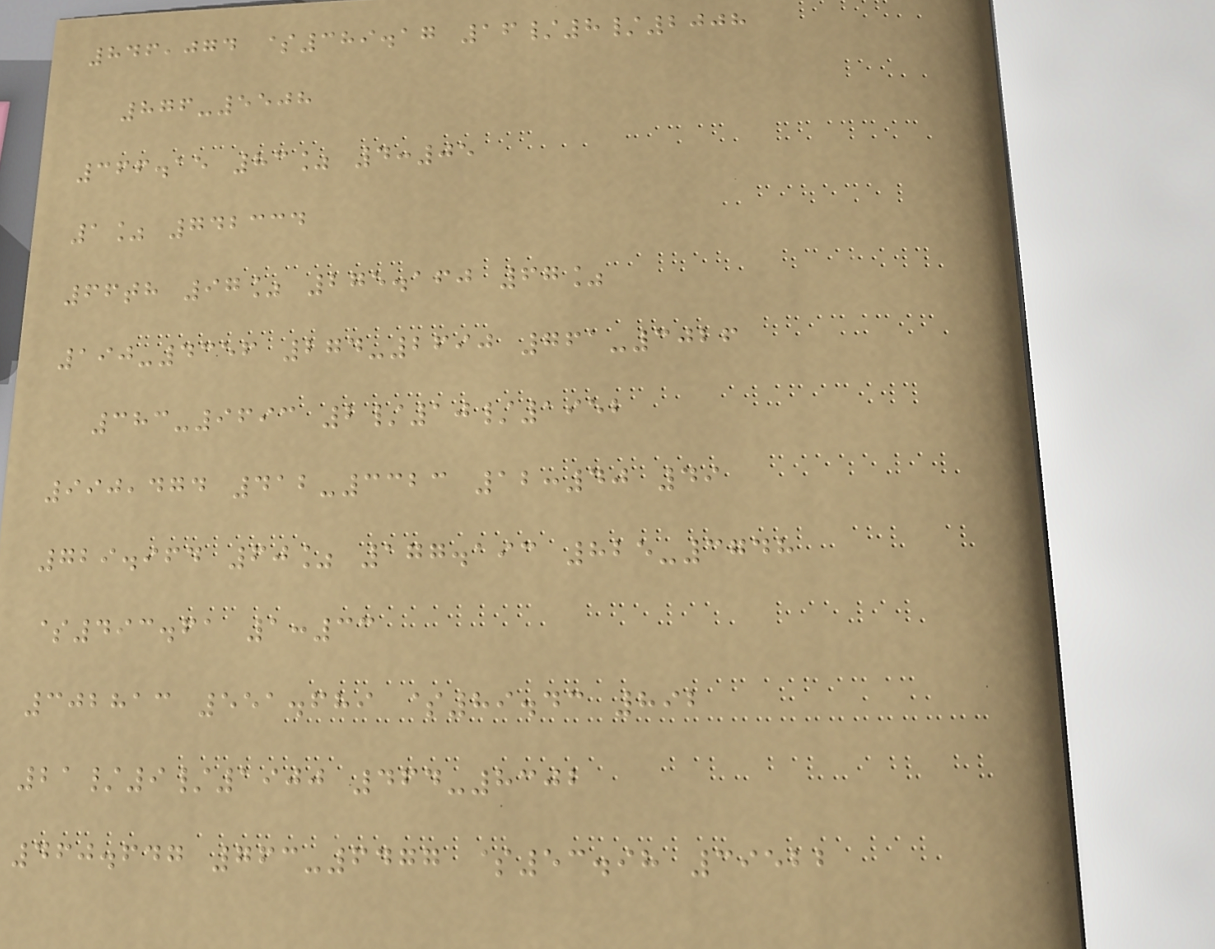846,074 $389.17 16/8/2008
876-5508
366.15 83% 4:05
1% 742334
66th 97% 275.160 67%
190-4356 274-2690 761-3026
383-9693 2/10/1952
990,474 412-3323 12:40 49
729.964 60% 177.193 825-3748
$493.61 1:33
302813 551.689 $89.43 892
21/9/1900 464-8302
460.647 763-6477 $53.98 39522
